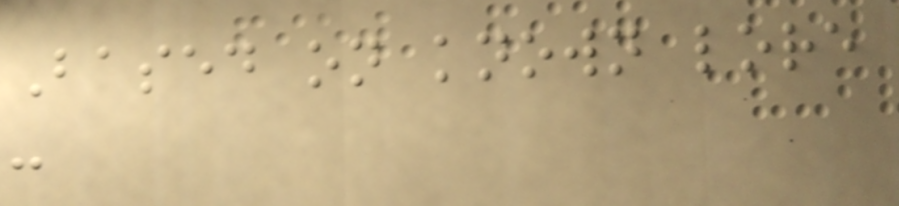Based on known lore
-
